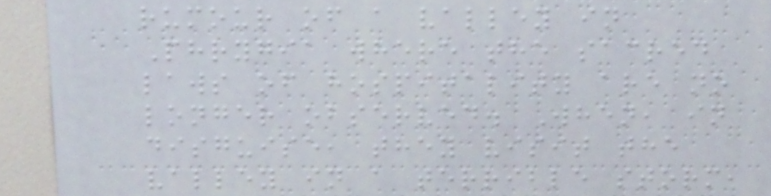rumour of a valley in
Phrygia where the sacred
laws of hospitality are no
longer observed. When, in
disguise, they visit the
valley in a terrible storm,
